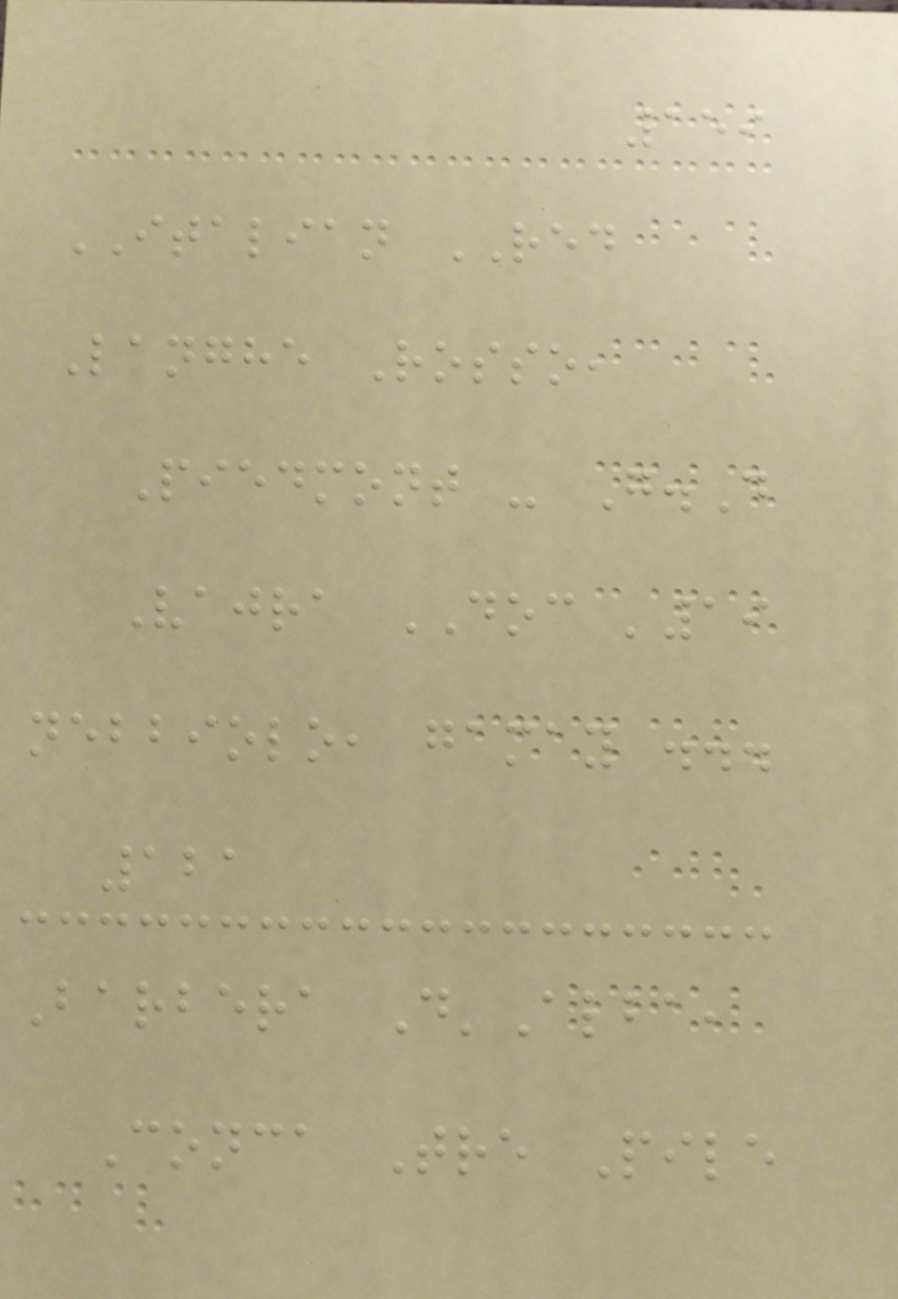159
ITALIAN RED
Langhe Rosso,
Piedmont - G.D
Vajra DOC '19
nebbiolo, gamay ...
121
Barbera D'Alba,
Conca Tre Pile
